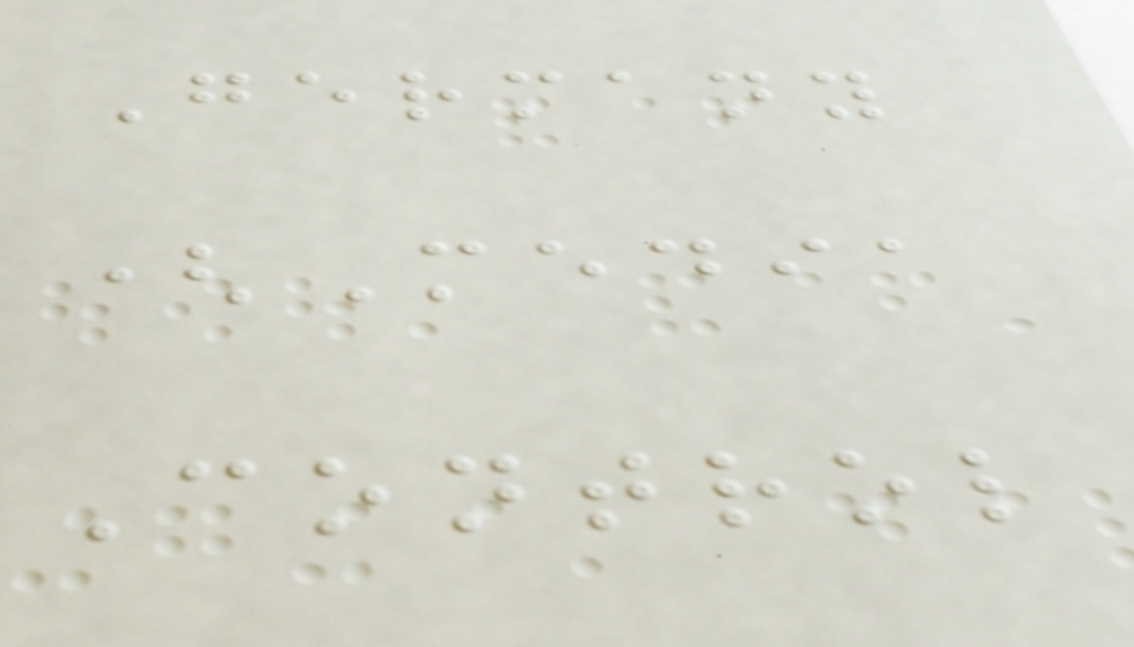Germany
(Media
Control
